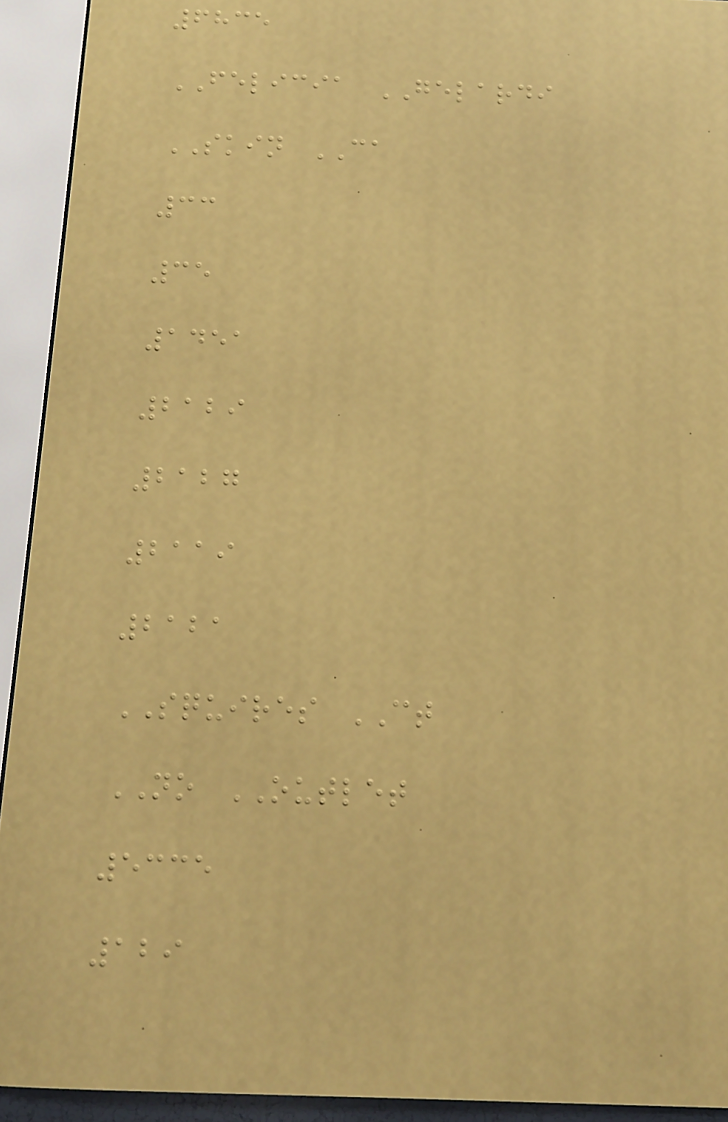6835
FELICIA GELARDI
SKIN CA
33
35
1451
2129
2127
2119
2121
SQUIRES CT
NO OUTLET
5335
129
